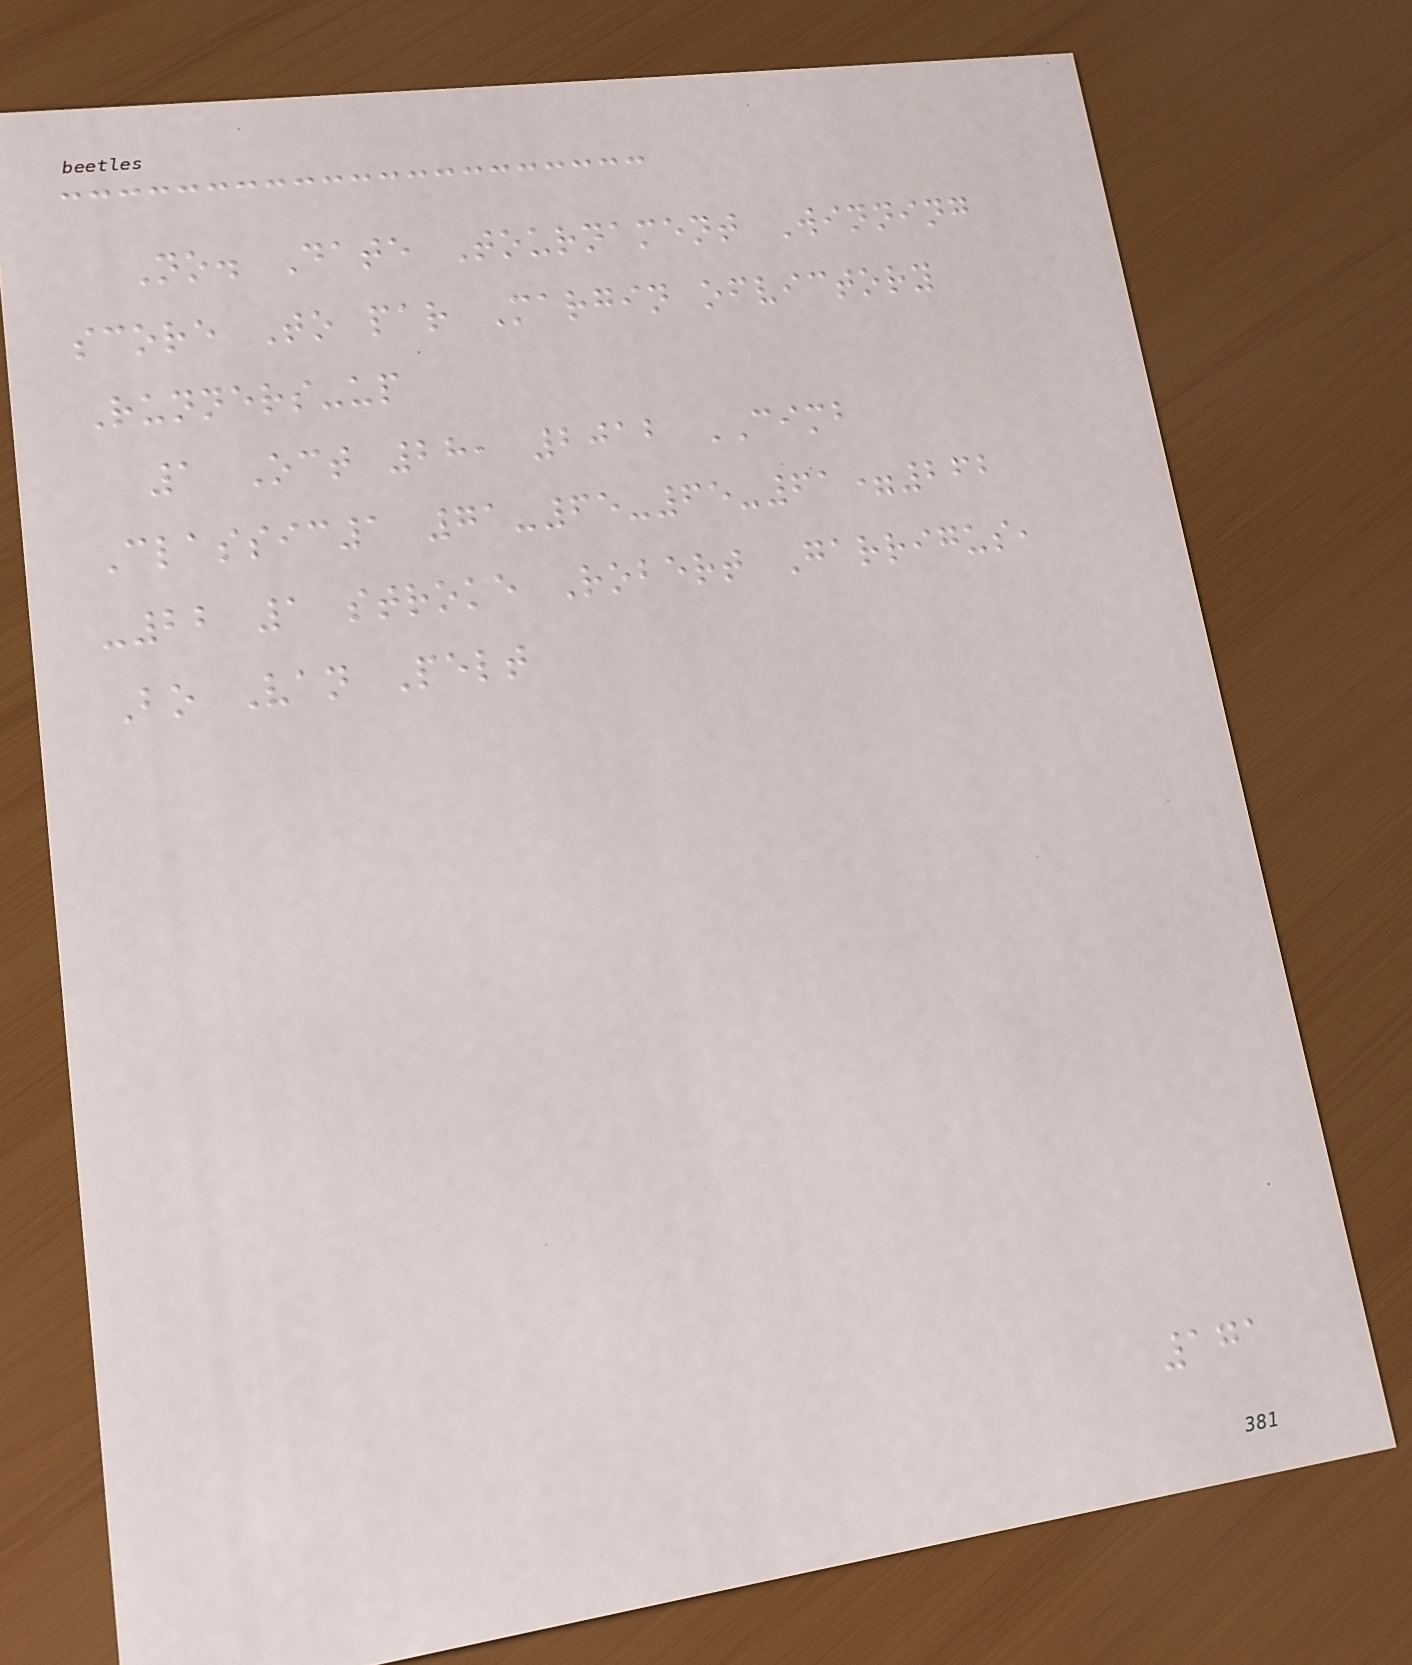No. Date Tournament Winning
score To par Margin ofvictory
Runners-up
1 Oct 28, 2012 CIMB
Classic1 71-65-65-61=262
-22 1 stroke Robert Garrigus,
Bo Van Pelt
171
